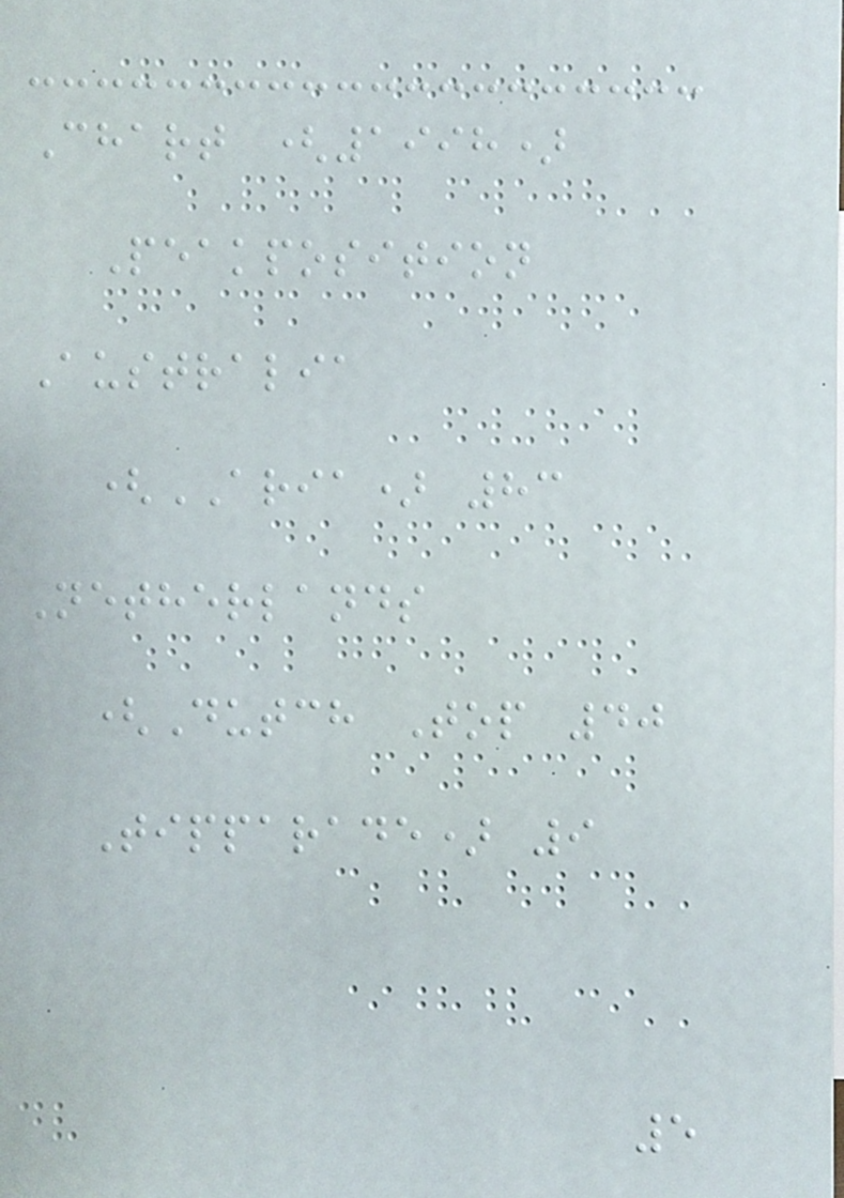Chart (1998)
Peakposition
Australia
(ARIA) 83
Netherlands
(Dutch Top 40
Tipparade) 9
5
